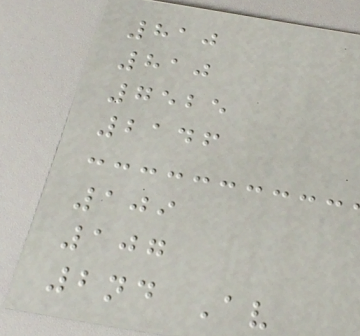810
810
7525
2146
109
107
2nd Av
